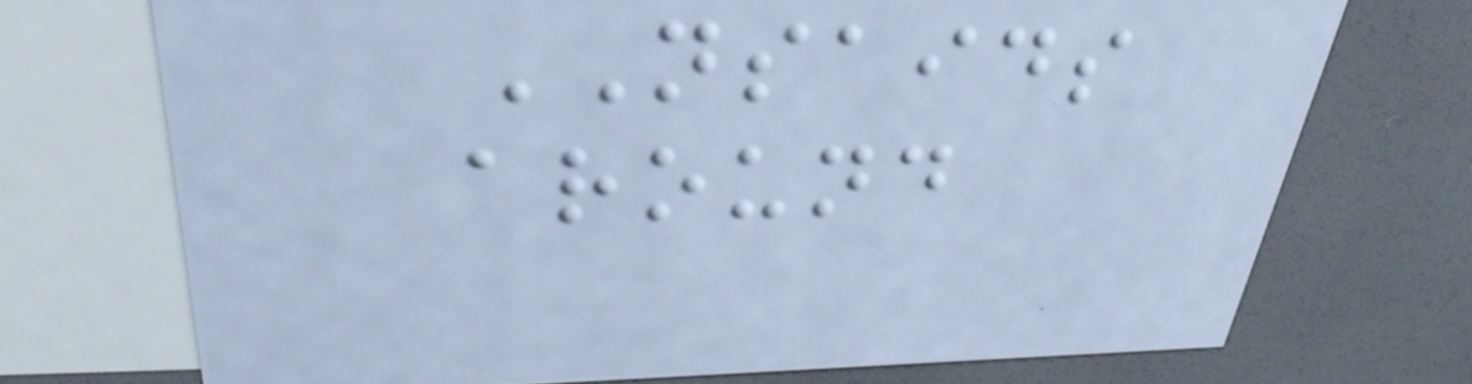NSAIDS
around
